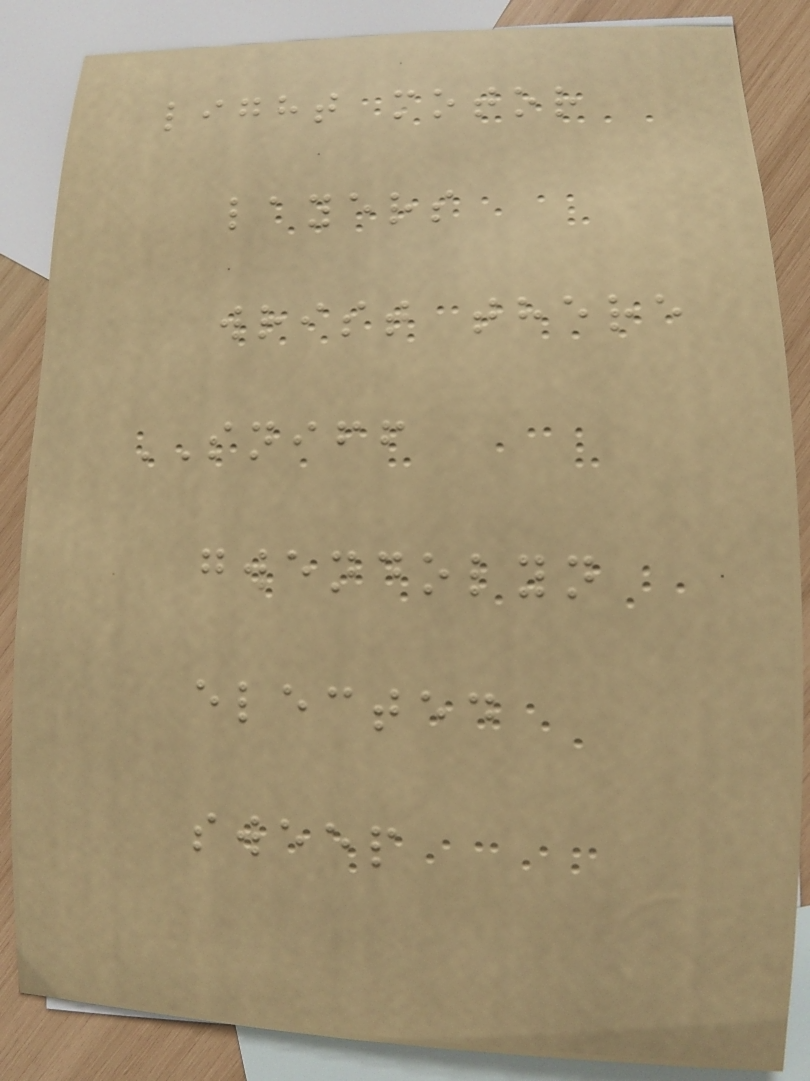light motor
layers
wrist there
SNIFF
gwendolyn
elected
sweep
